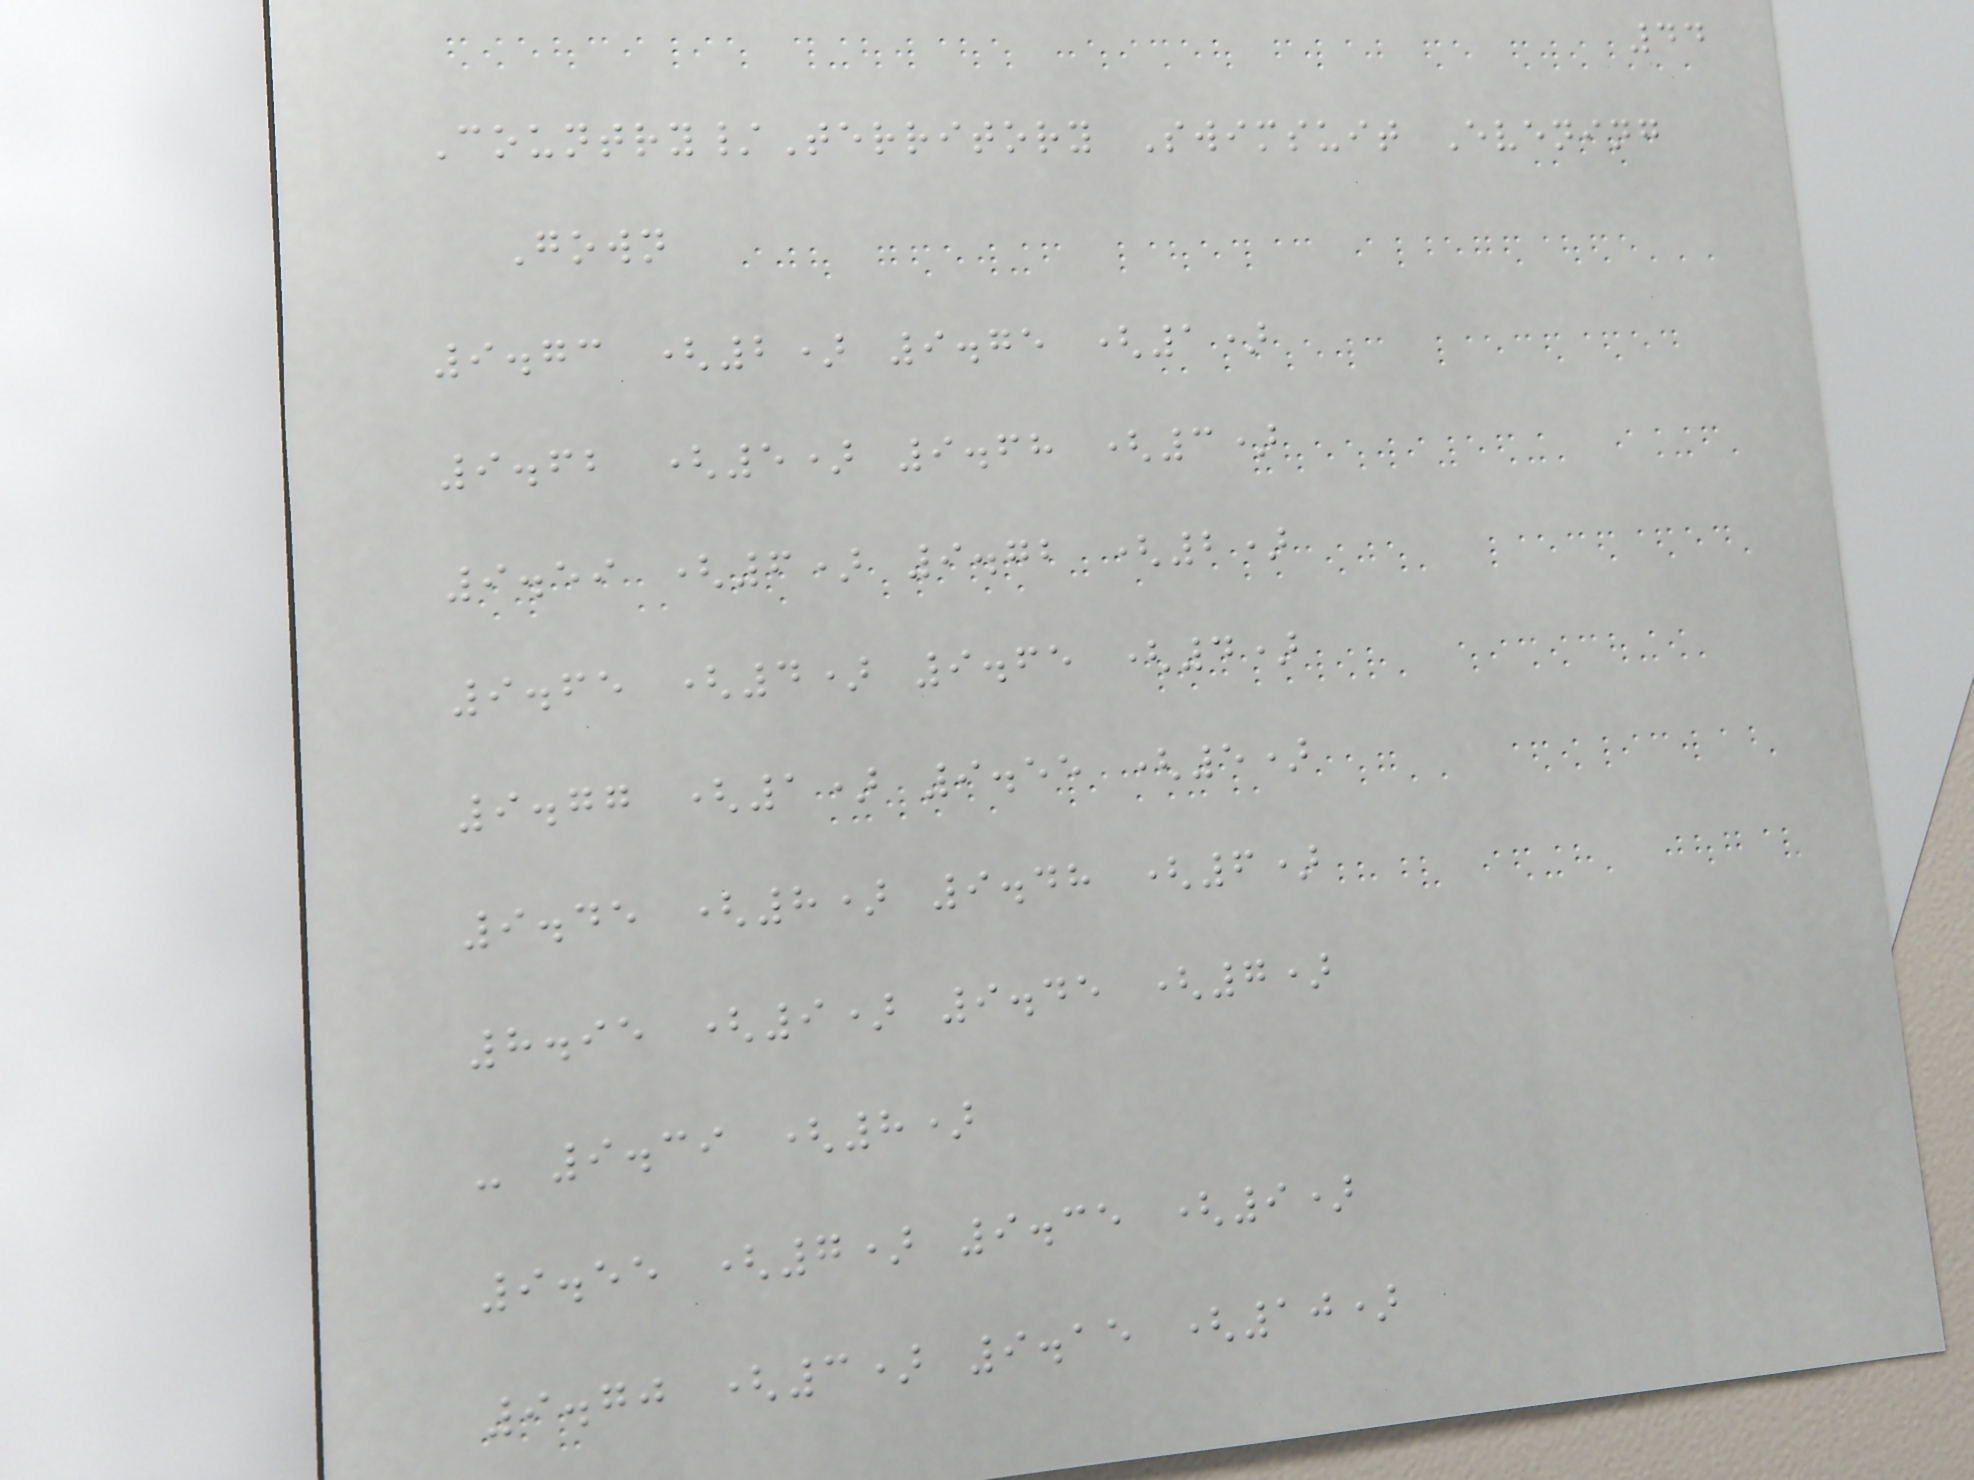44
Country/Territory Swimsuit Evening
Gown
9.73 (2) 9.75 (1)
9.62 (5) 9.68 (3)
9.59 (6) 9.72 (2)
9.65 (4) 9.65 (4)
9.77 (1) 9.55 (5)
9.45 (8) 9.48 (6)
8.95 (9) 9.45 (7)
- 9.39 (8)
9.55 (7) 9.35 (9)
9.70 (3) 9.15 (10)
